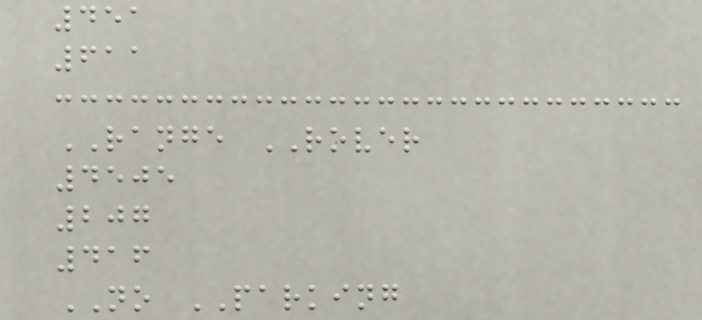451
611
RANGE ROVER
4505
207
416
NO PARKING
